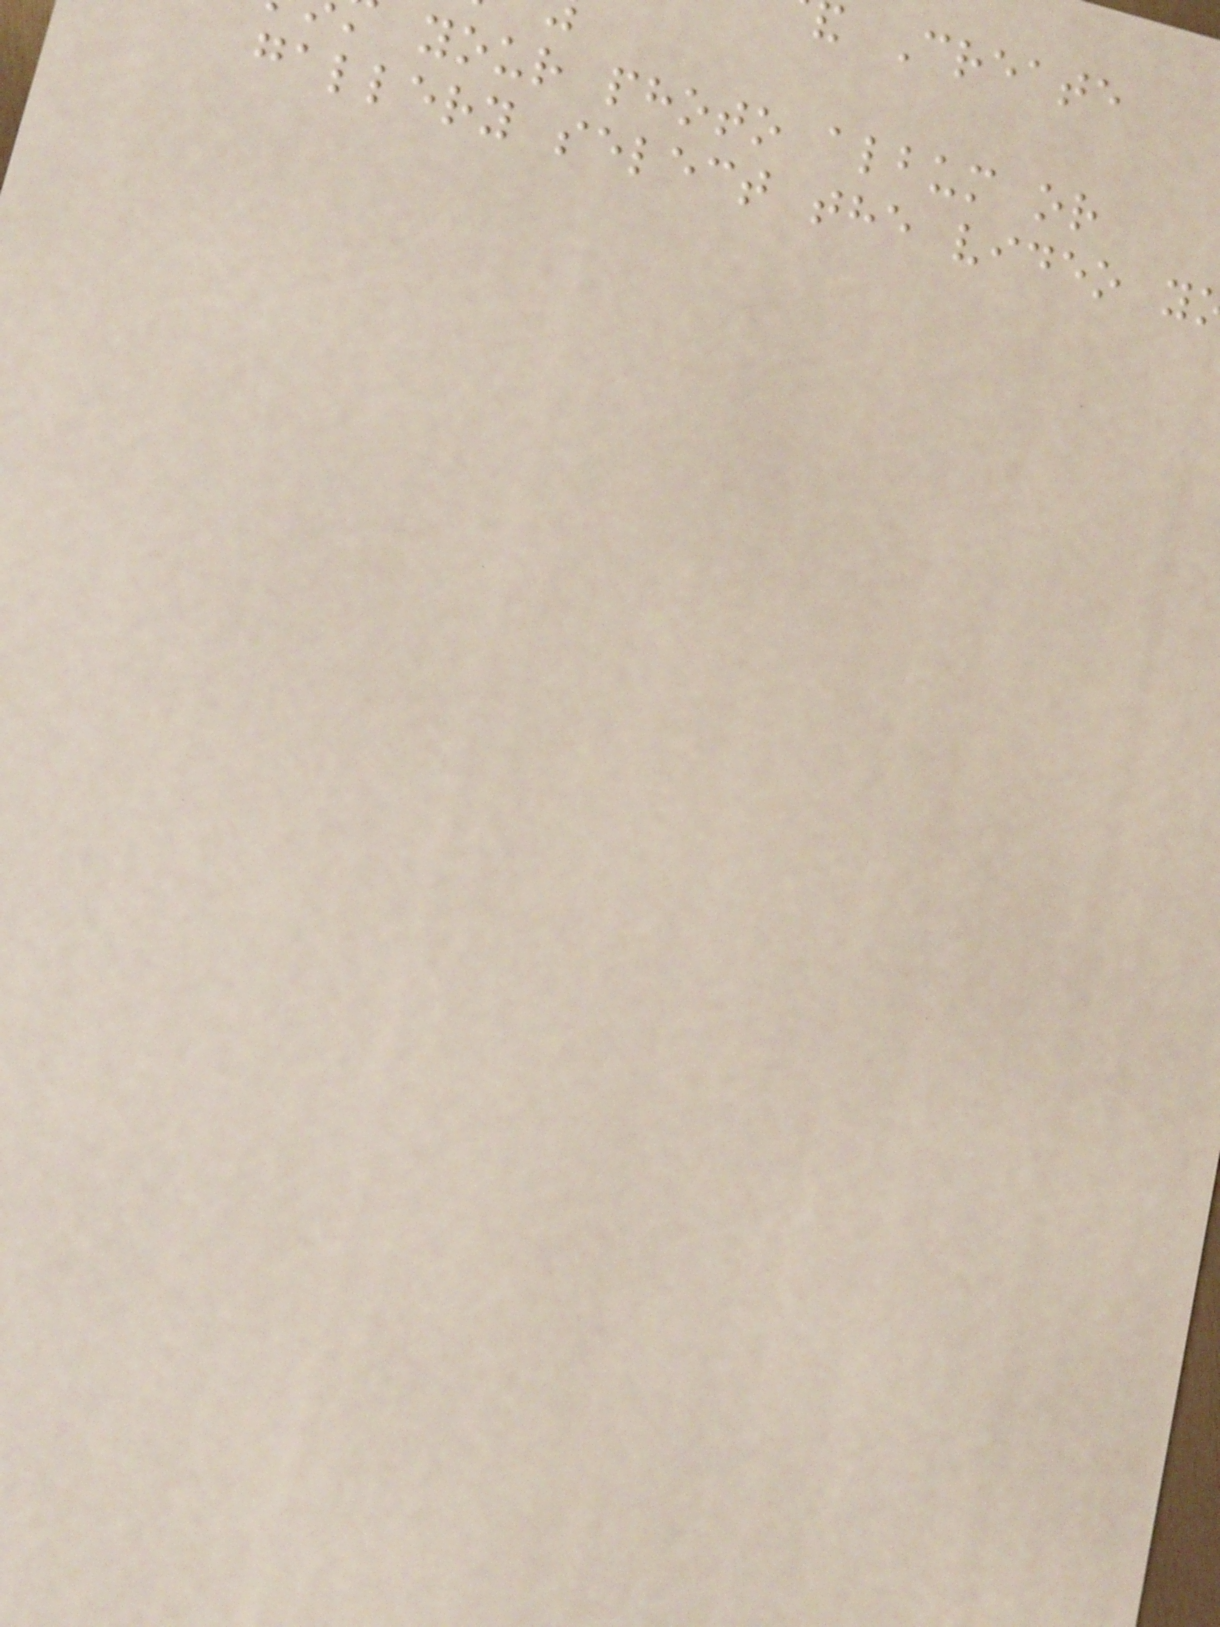Create
your photo album or
gallery select the video y
